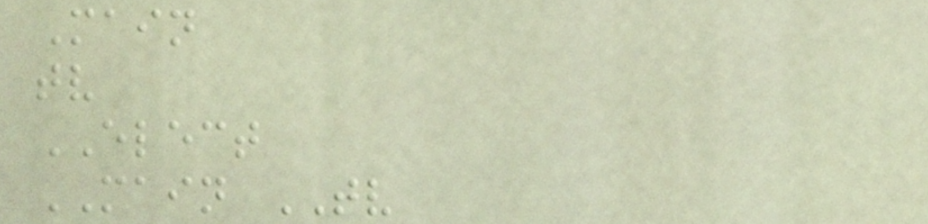Main
tv
ELECT
MAIN TV
